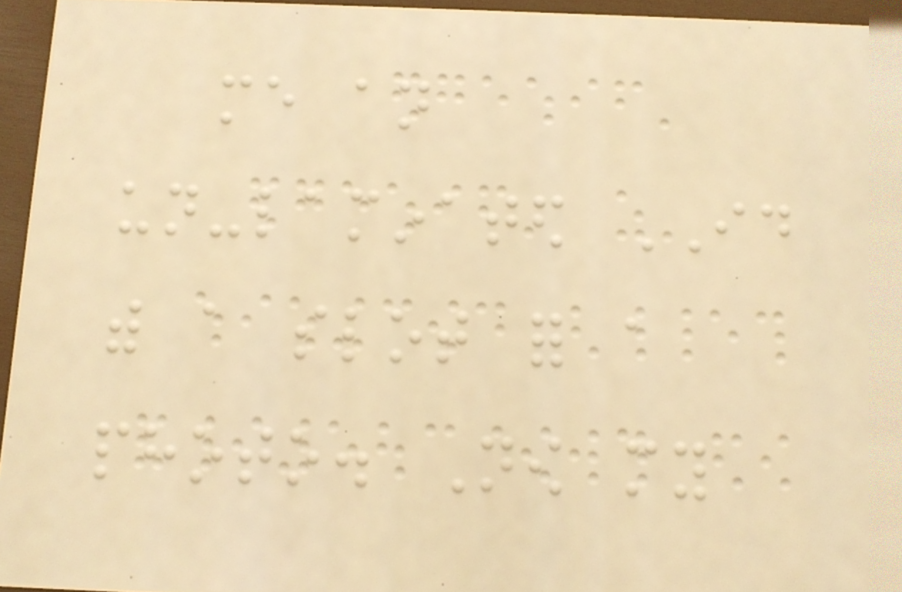me an
un-laminated ID
with a slot for a
photo. Now my
